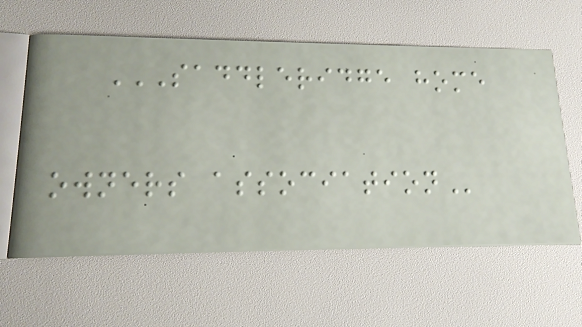SADDLERIDGE HOME
OWNERS ASSOCIATION
